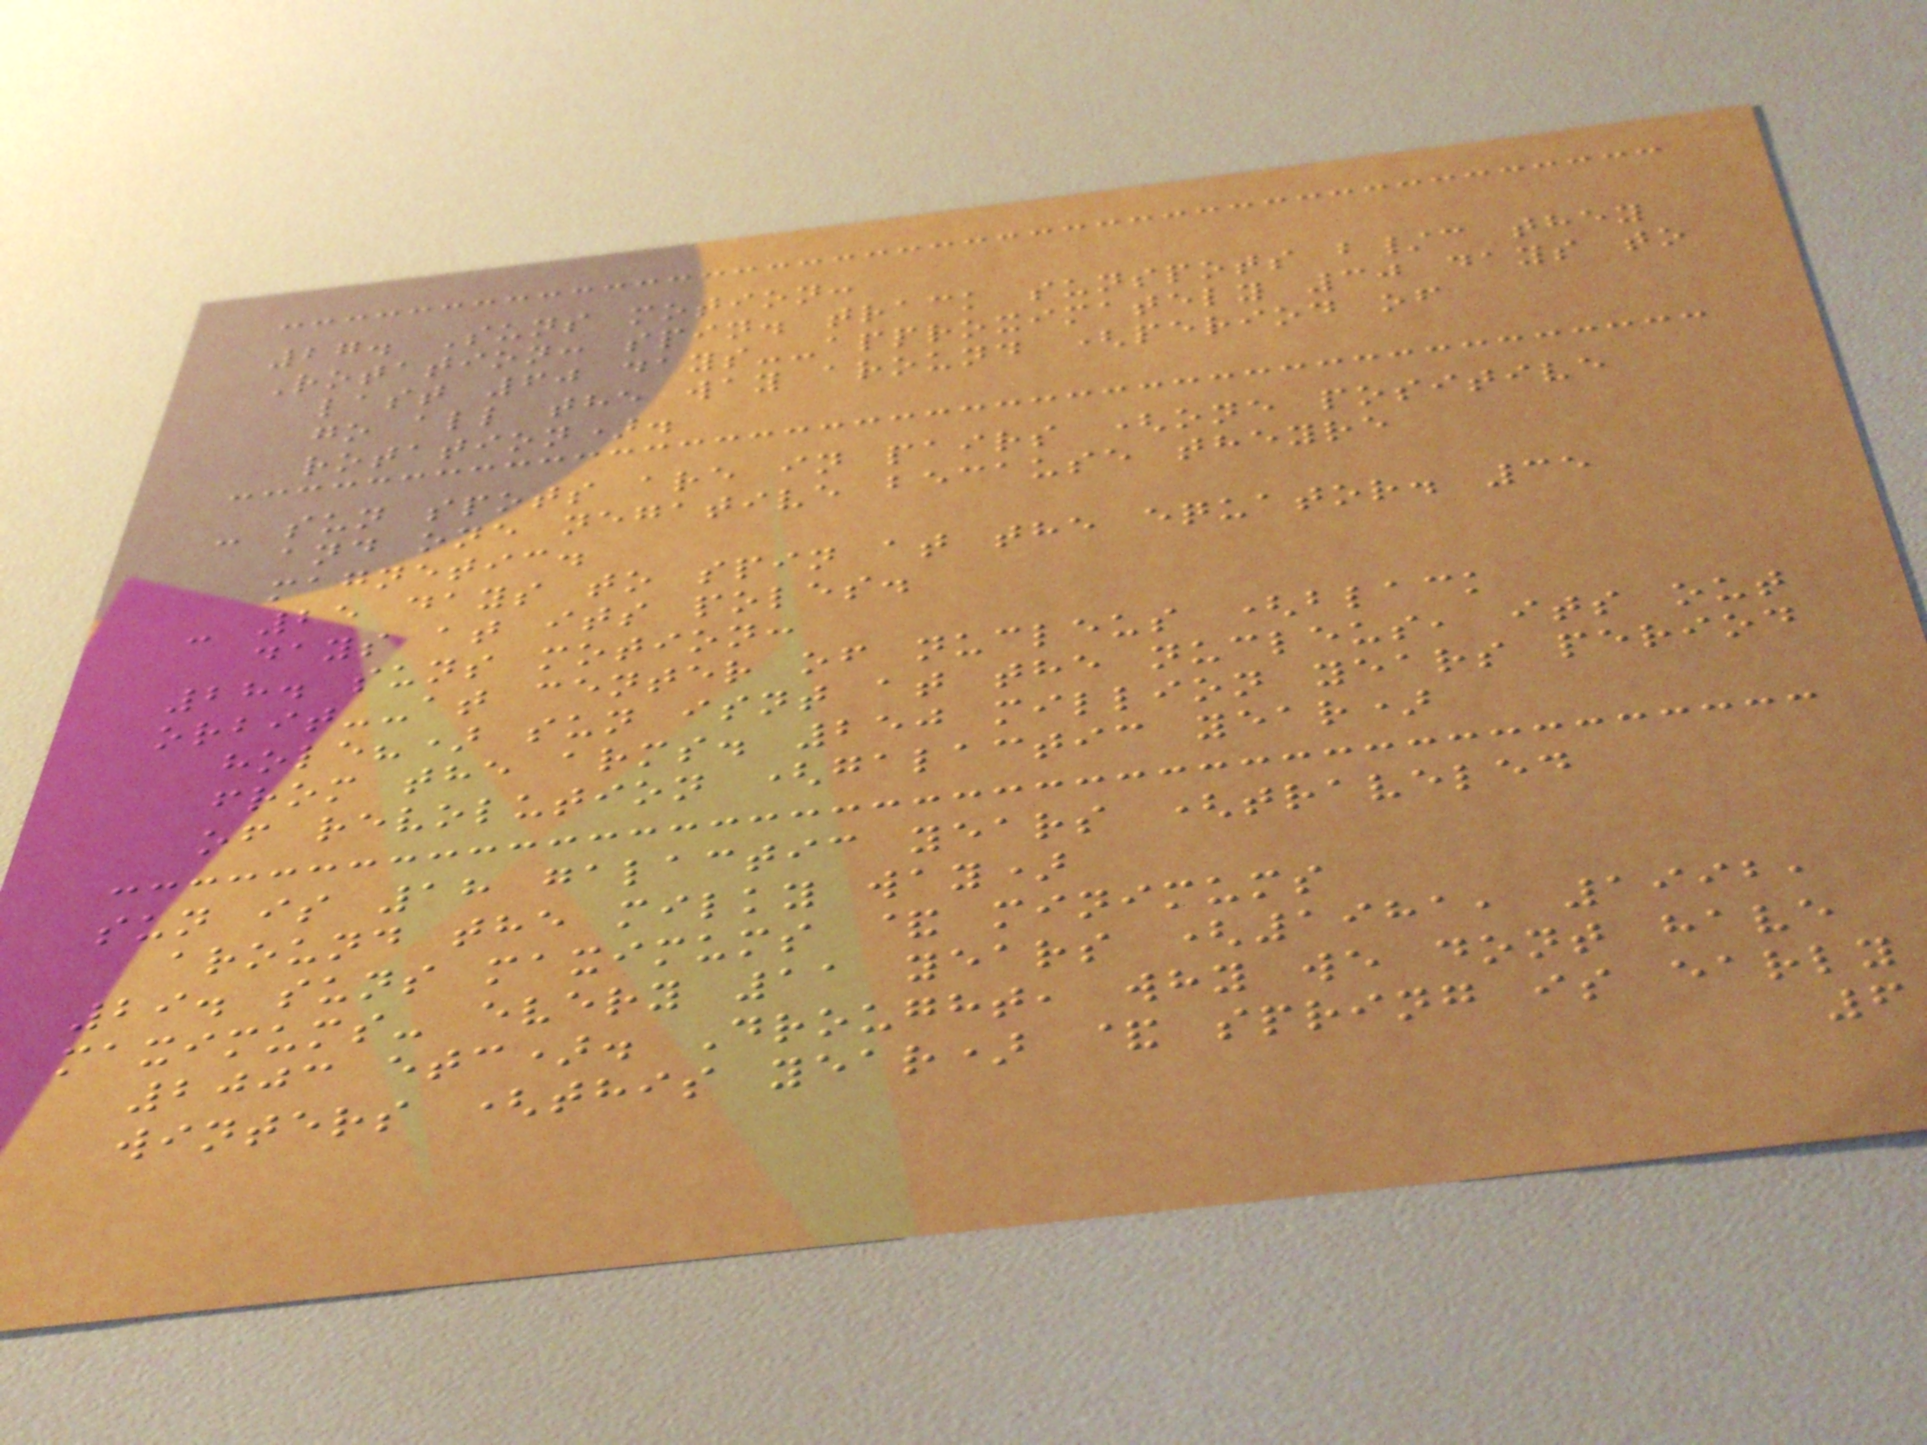27. Suns motion:
Rotation: spin. track sunspots b/c they
last 60 days--approximately 30 days to
go all the way around (period of
rotation).
- sun spots are in pairs (one positive
and one negative because theyre
magnetic.
- 25 days to spin at the equator. 35
days at its poles.
28. suns motion:
orbit--at center of nucleus (black
hole?) sun isnt at the nucleus, its out
from the arms. 250 million years period
of revolution (galactic year)
sun is 18 galactic years (traveled
around the milky way)
29. suns maximums & minimums
maximums- every 11 years (1981, 1992,
2003 etc). Drought, why we dont have
winters (this year) & spring is early
6
